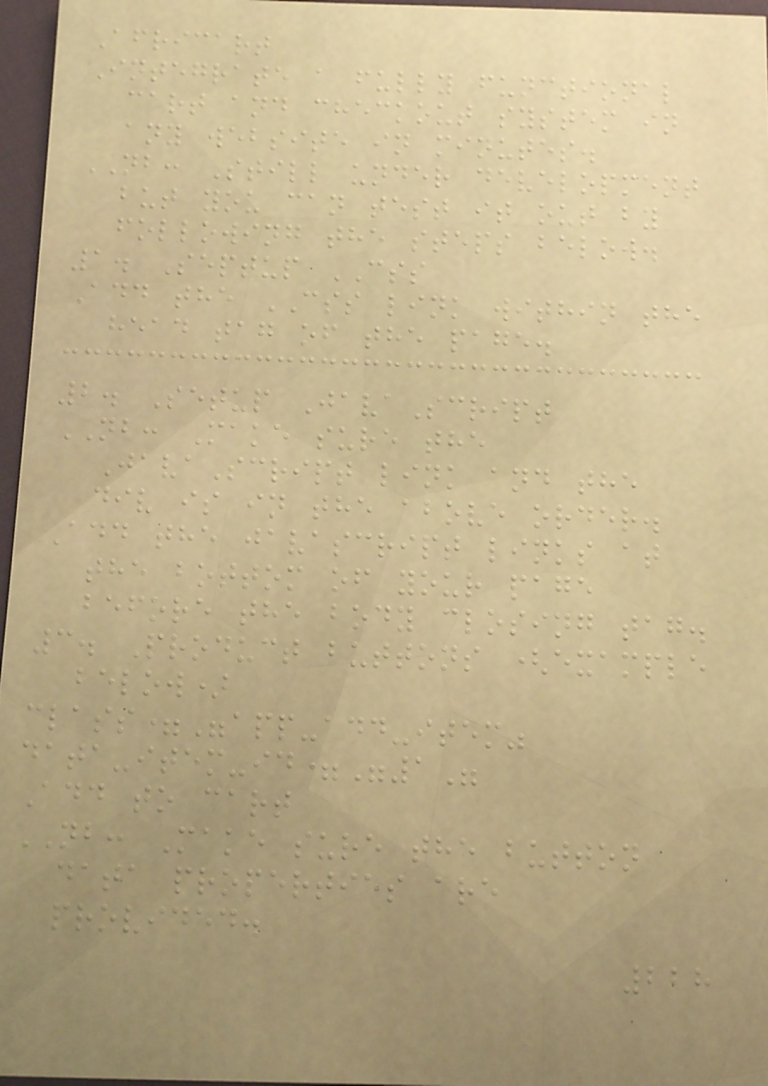Africart
Integrate a fully functional
cart and checkout system in
any website in minutes.
NB: Still under development
but you can test it out by
following the steps below.
1. Septup CSS
Add the CSS link within the
head tag of the page.
2. Setup JavaScript
NB: Make sure the
JavaScript link and the
div is in the above order.
Add the javascript links at
the bottom of your page
before the body closing tag.
3. Product buttons (example
below)
class="app-add-item"
data-item-id="1"
Add to cart
NB: Make sure the button
data properties are
provided.
228
